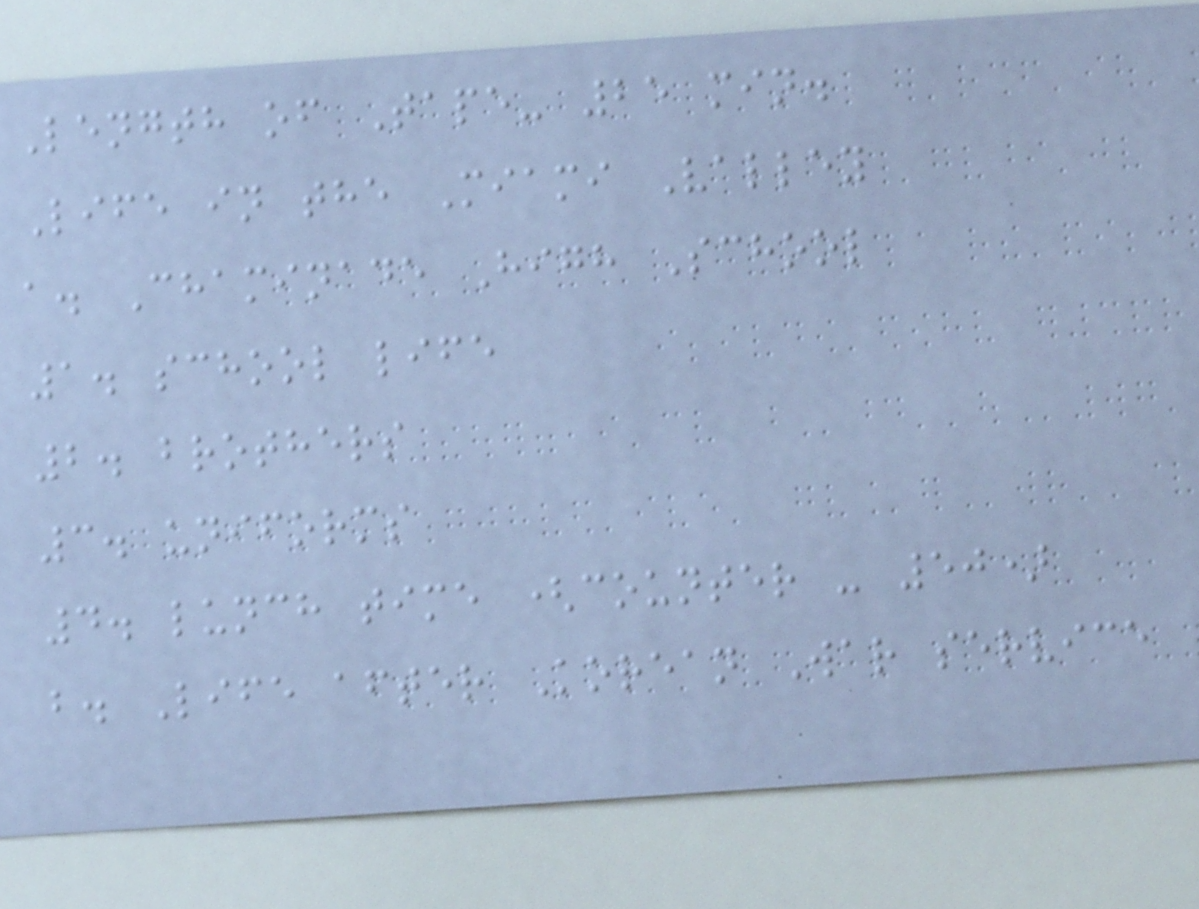Length of Tape- 25 min.
Life in the Miami Valley
a. Chaminade High School
1. school life
2. brothers
3. uniforms
4. lunch time (counter - 50)
b. Life after Korean War service
